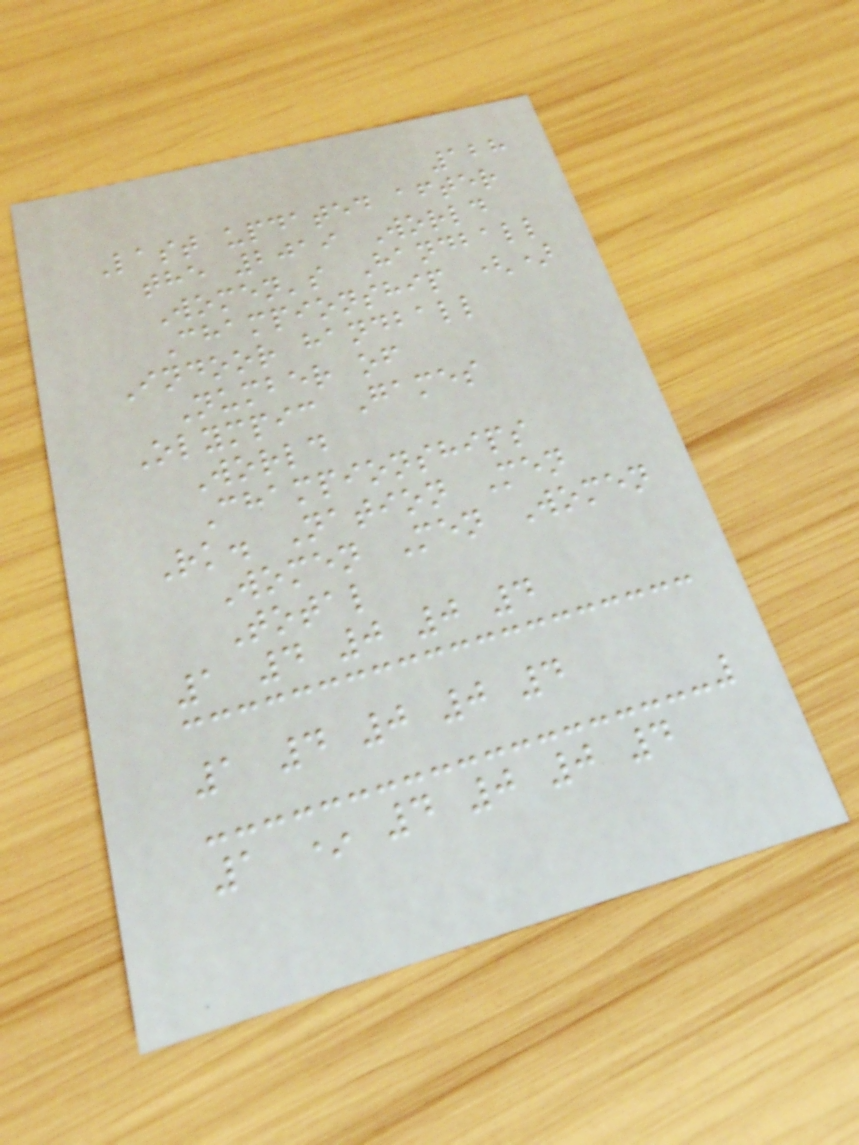128
Last updated after
the 2019 World
Women's Handball
Championship ()
Indoor handball
Number of
Olympic Games
World
Championships
Rk. Nation Men
Women Men Women
Total
1 4 0 0 4
1 4 0 0 4
1 * 4 0 0 4
